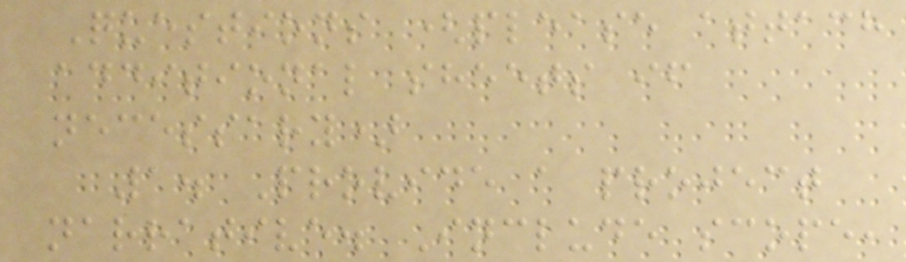Questions (please attach
additional sheets if
necessary)
1. Provide a project
narrative. Include scope,
